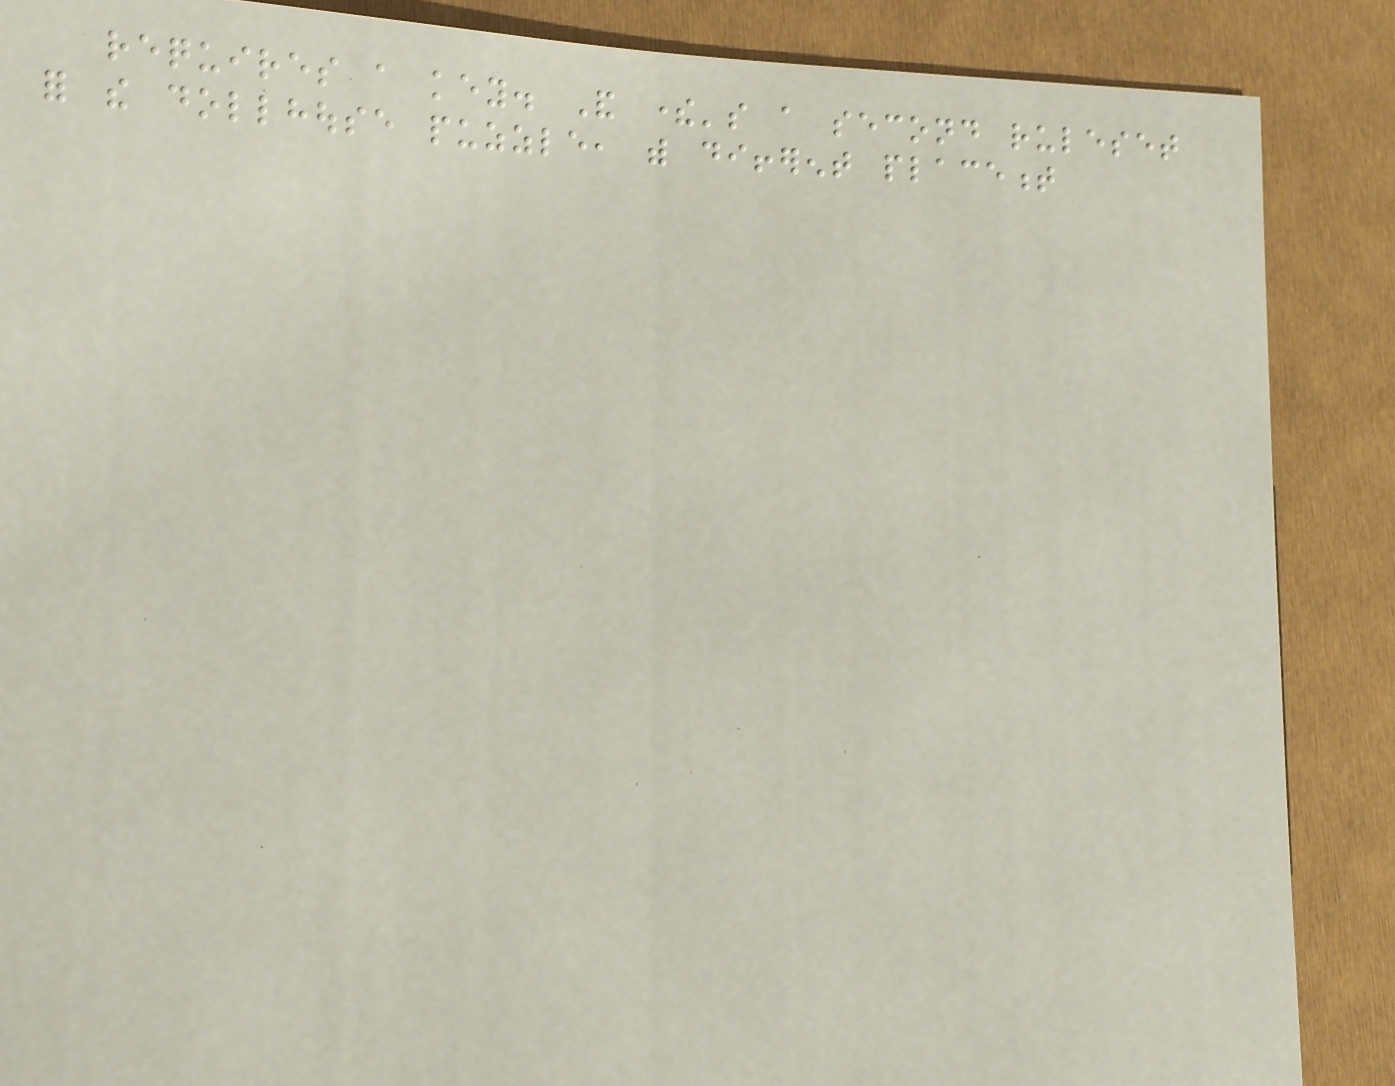requires a key. And there's a second ruleset
for the dollhouse puzzle, with different placement
